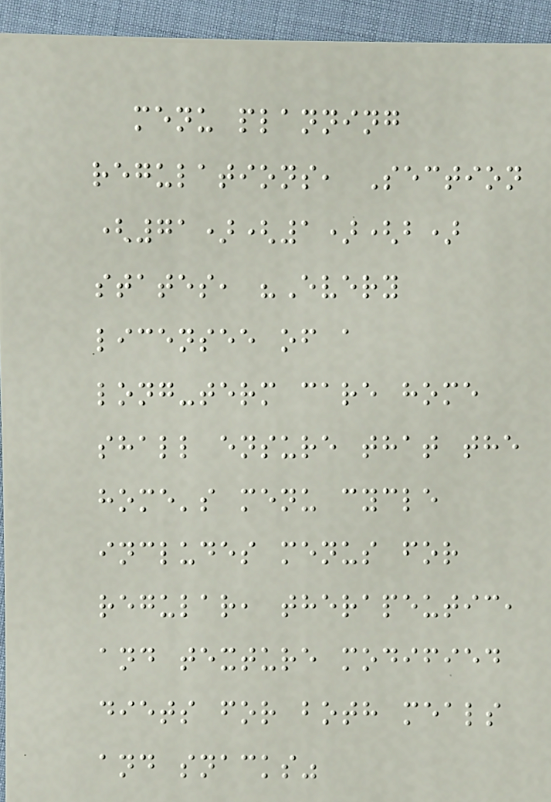menu planning
regulations, Section
(71)(1)(b)
states, "Every
licensee of a
long-term care home
shall ensure that the
home's menu cycle
includes menus for
regular, therapeutic,
and texture modified
diets for both meals
and snacks"
